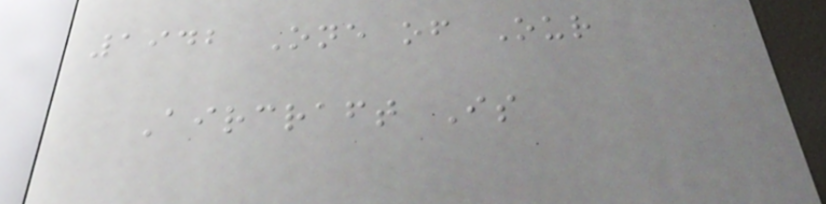1942 One of Our
Aircraft Is
